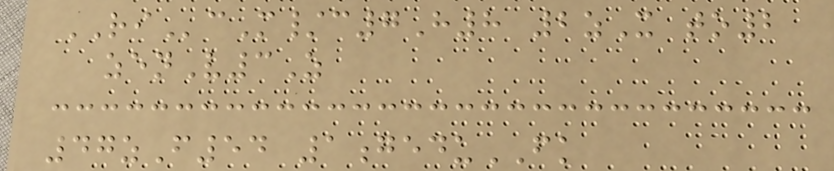RIcM/c7H8 2zX to2
zenV3Z
47zF54 1geduFK
